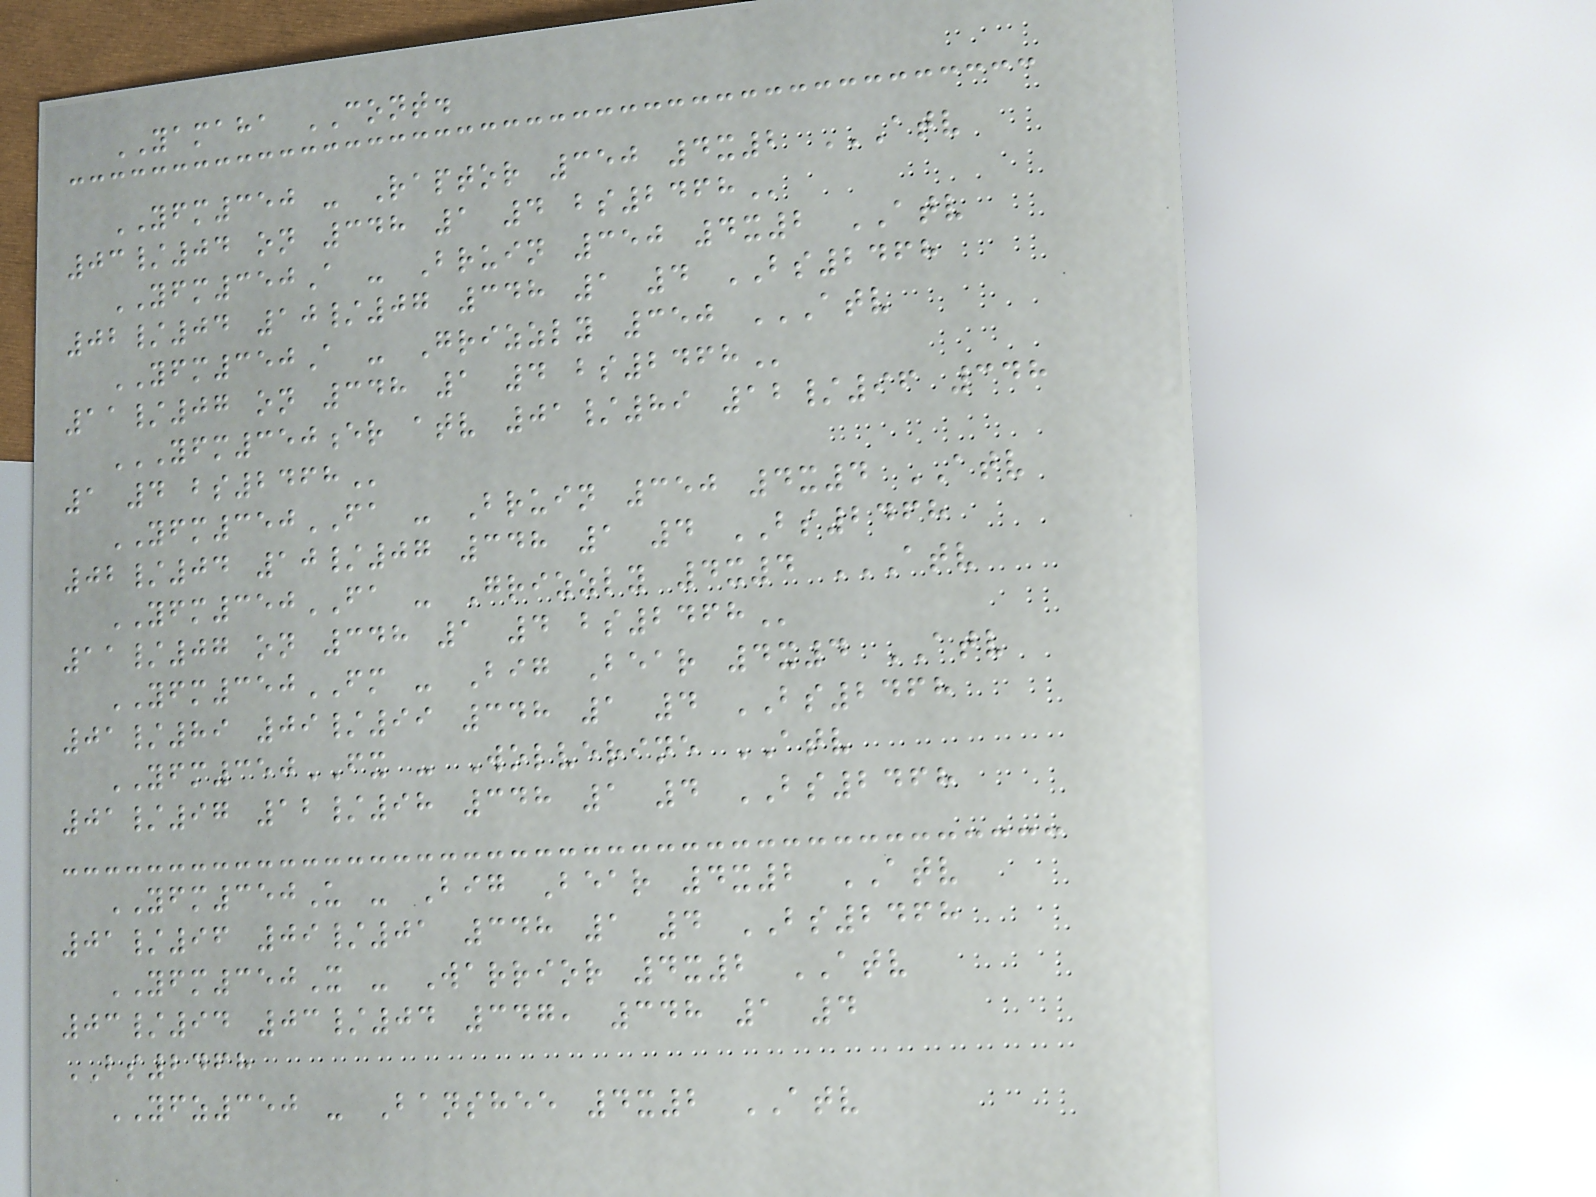YAMAHA CONT.
YFM350 - Raptor 350 4x2 ATV
03/04 ON 348 1 4 BS2468
YFM350A - Bruin 350 4x2 ATV
02/04 10/07 348 1 4 BS2468
YFM350A - Grizzly 350 ATV
11/07 ON 348 1 4 BS2468
YFM350ER ATV 01/89 12/96 348
1 4 BS2468
YFM350FA - Bruin 350 4x4 ATV
02/04 10/07 348 1 4 BS2468
YFM350FA - Grizzly 4x4 ATV
11/07 ON 348 1 4 BS2468
YFM350FM - Big Bear 4x4 ATV
01/89 09/99 348 1 4 BS2468
YFM350FX - Wolverine ATV
01/97 12/98 348 1 4 BS2468
YFM350U - Big Bear 4x2 ATV
01/96 09/01 348 1 4 BS2468
YFM350X - Warrior 4x2 ATV
03/94 03/04 347, 348 1 4
BS2468
YFZ350 - Banshee 4x2 ATV
